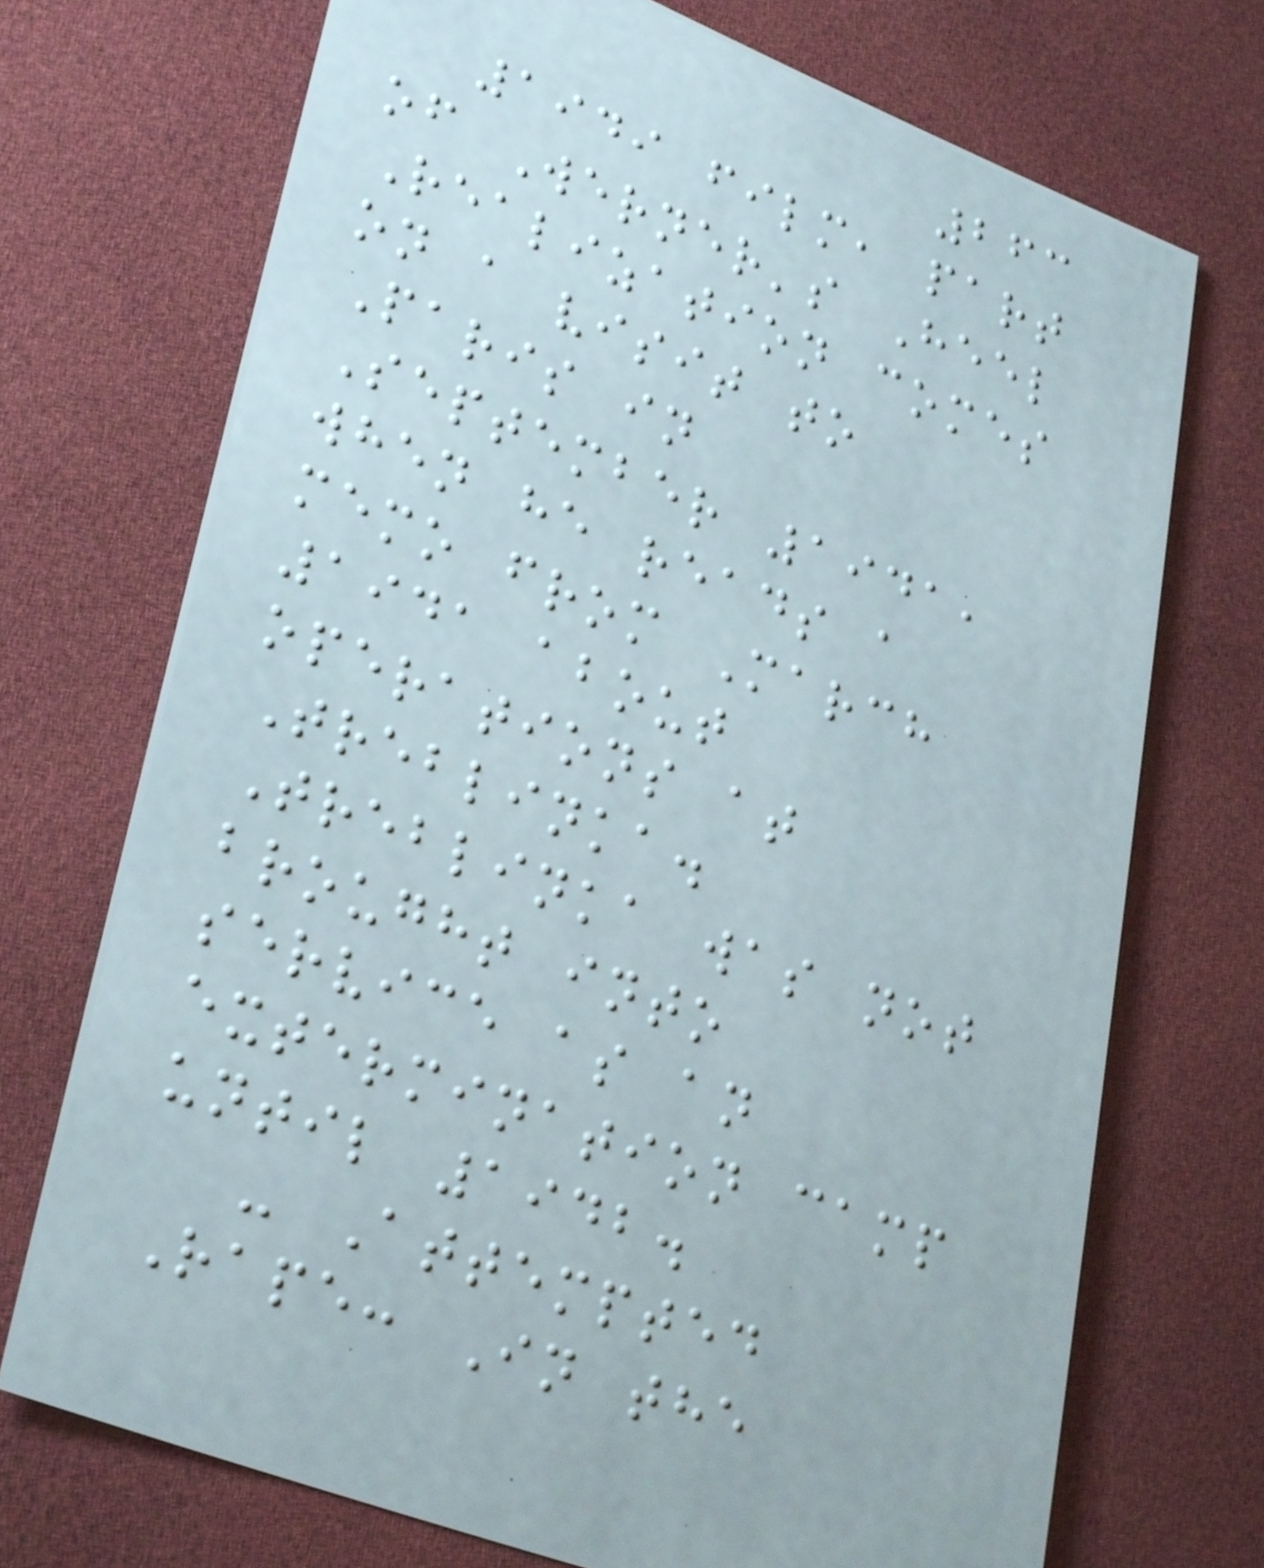263
1949 film, part
of Werner's Heel
Realization comes
on a visit to
Paris in
September 1941,
when he reads a
memo from March
1941 about
operations at
Treblinka.
Treblinka was not
brought into
service as an
extermination camp
until 1942.
- Attempted
Rape: In the
